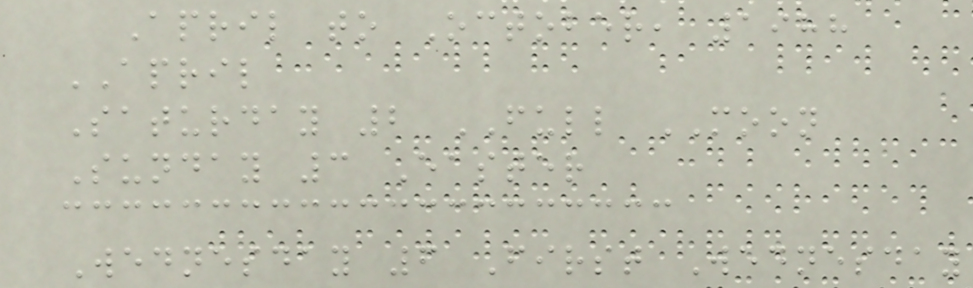April to October, 1988
APRIL
Saturday 2 FULL MOON
Sunday 3 Easter
Wednesday 6 First Wednesday
